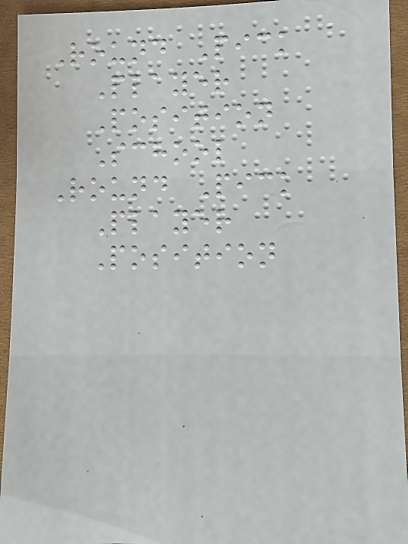Round Pick
Player
Position
School
Round Pick
Player
Position
